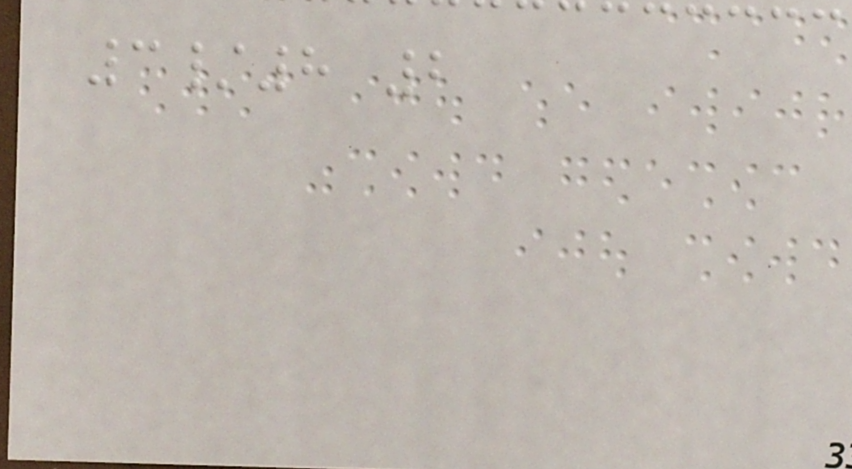3/8 2
